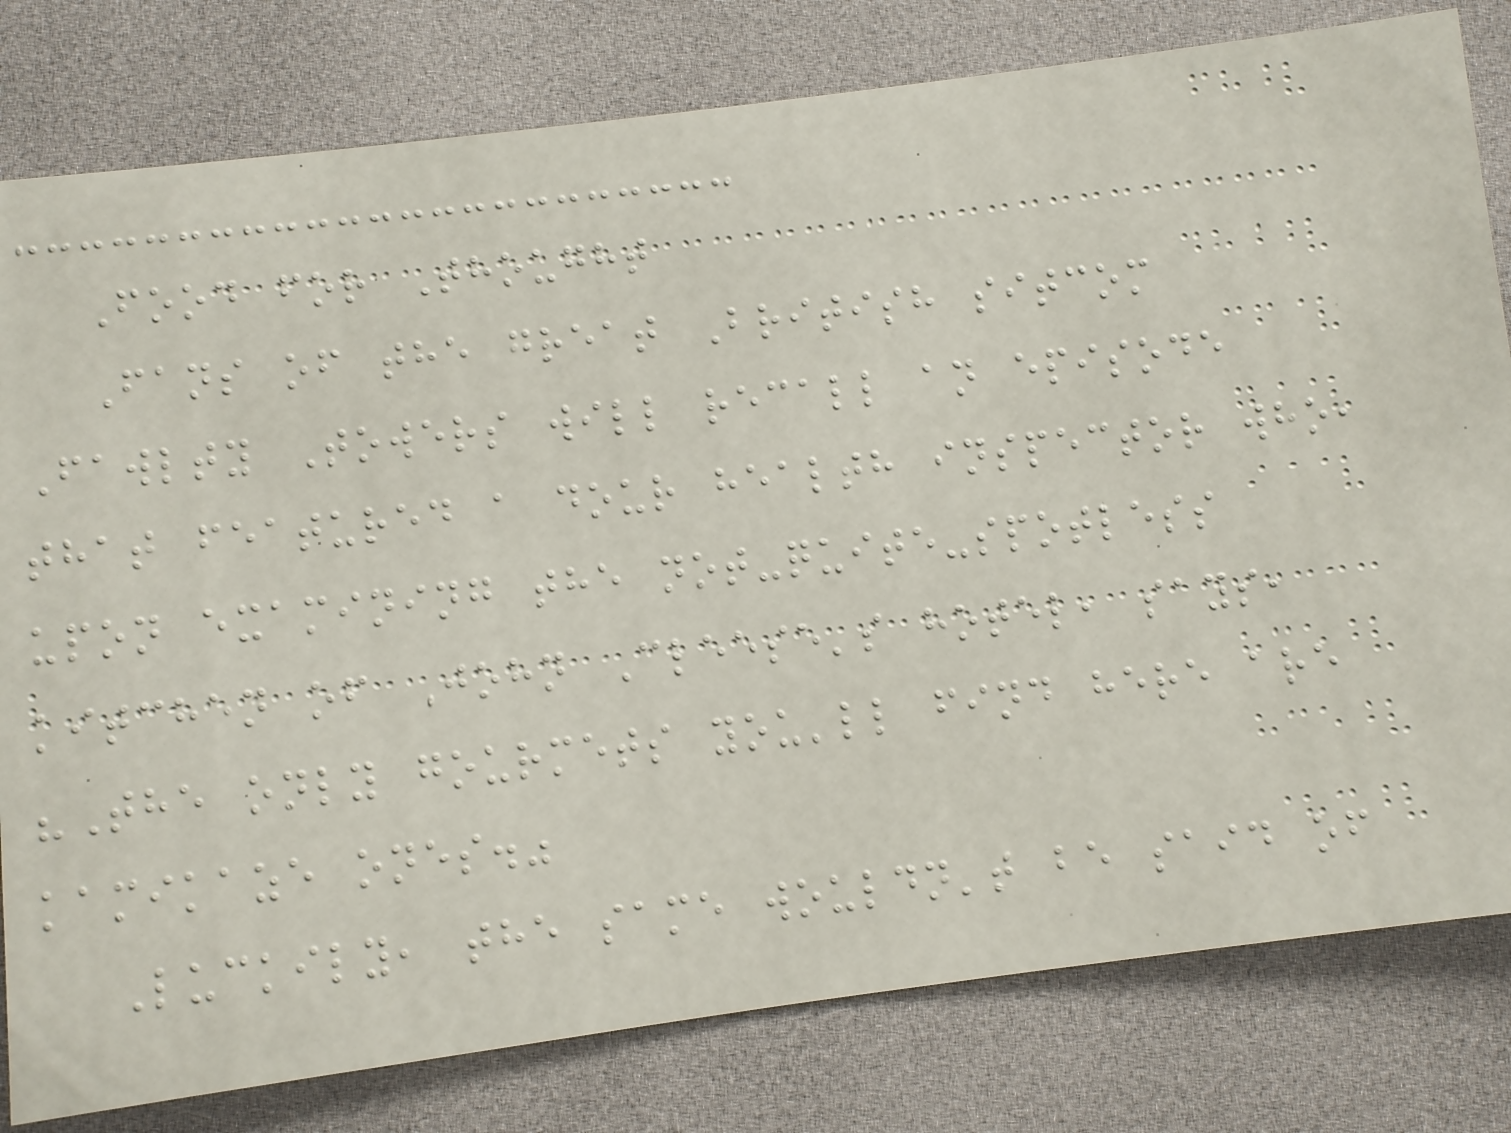Food for Thought
Fans of the great British sitcom
Fawlty Towers will recall an episode
that featured a dour health inspector who,
upon examining the not-quite-spotless
kitchen of John Cleese's hotel, says,
"The only gourmets you'll find here are
kamikaze ones."
Luckily, the same wouldn't be said of
